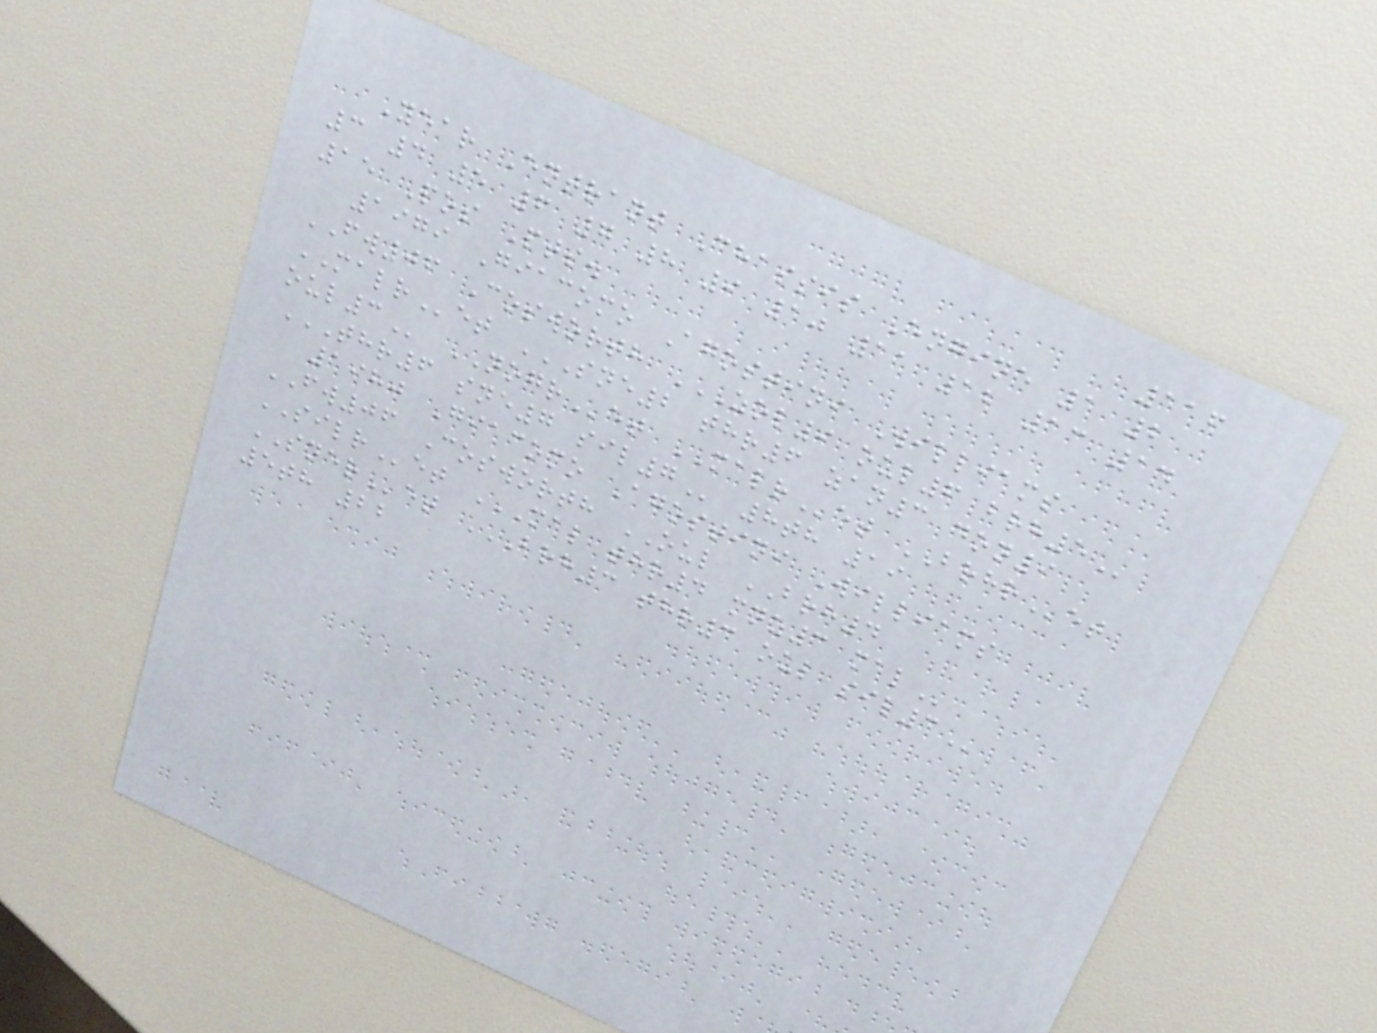116
Year Entrant Chassis Engine 1 2
3 4 5 6 7 8 9 10 11 12 13 14
15 Pos Pts.
1979 Giacomo Agostini Williams
FW06 Cosworth ZOL9 OUL6 BRH5
MALRet SNE2 THR6 ZAN3 DON9
OUL3 NOGRet MALRet BRHRet
THR6 SNE7 SIL7 8th 19
1980 Giacomo Agostini Williams
FW06 Cosworth OUL BRH4
SILRet MAL THR4 MNZ3 MAL
SNERet BRH3 THR3 OUL SIL3
5th 22
